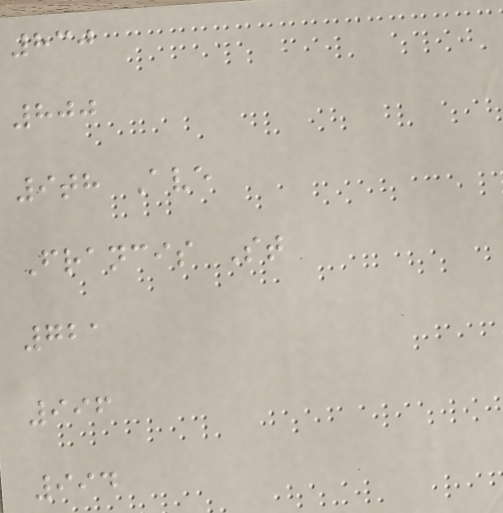830
800
9th Ave
Francis St
721
996
994
